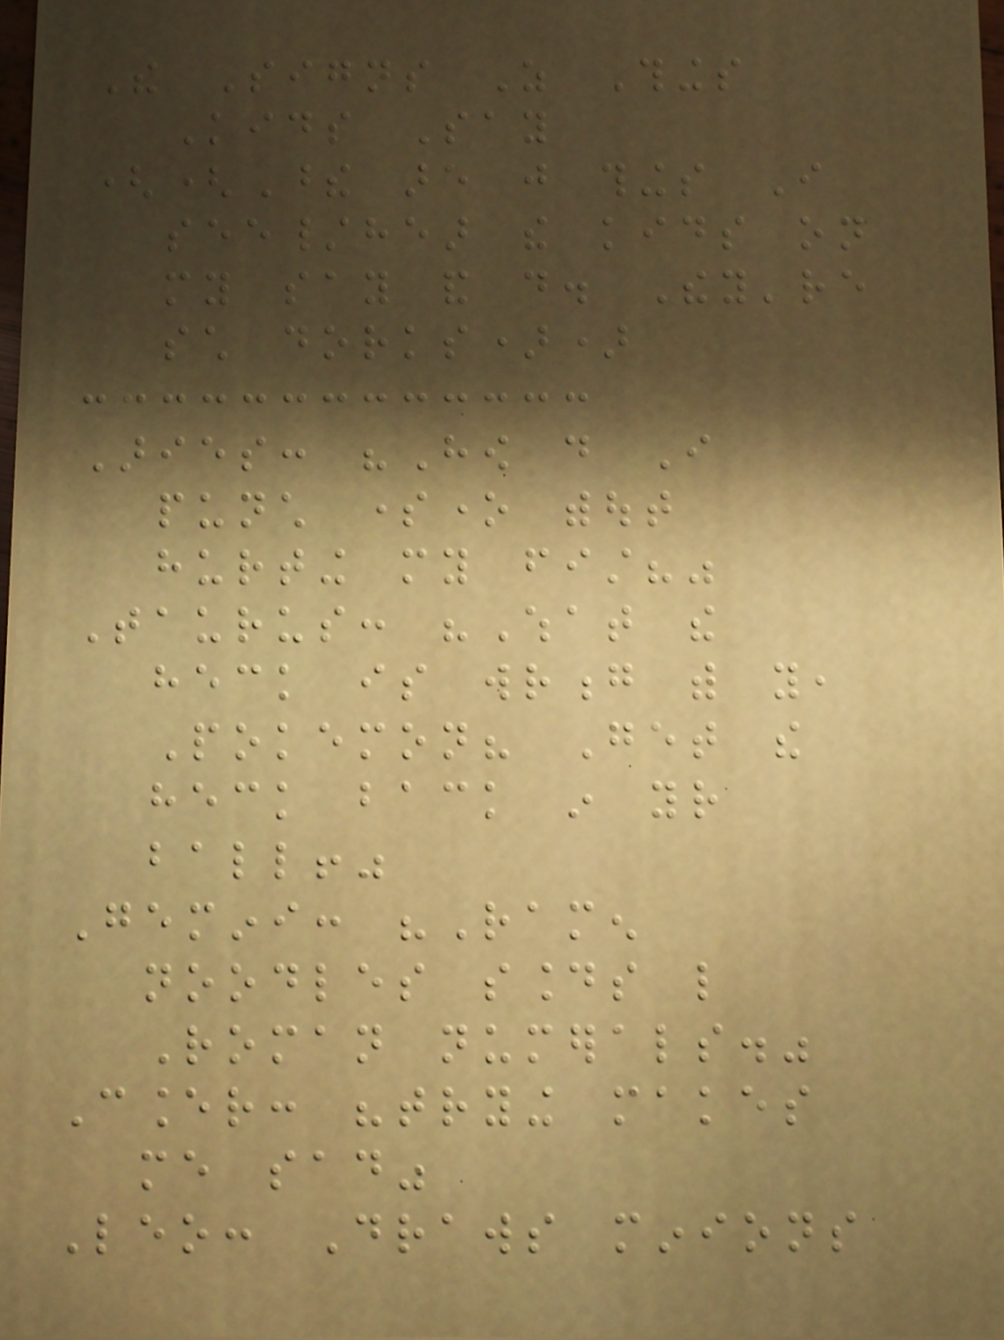The Signs As Things
Kids Say
((These are just things I
see/hear the kids on
my say and do. They're
such dorks))
Aries: "How do I
punch someone without
hurting my fist?"
Taurus: "What the
heck is wrong with you,
Pokemon? Get the
heck back in your
ball!"
Gemini: "Ramen
noodles sounds like
Roman numerals."
Cancer: "trying makes
me sad"
Leo: Draws minions
